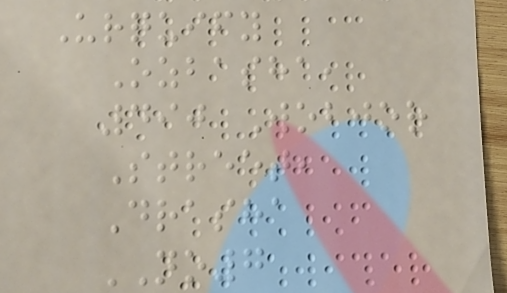Urquify
Ozbasha,
490 Wobjor
Street,
Drasha
NO7
